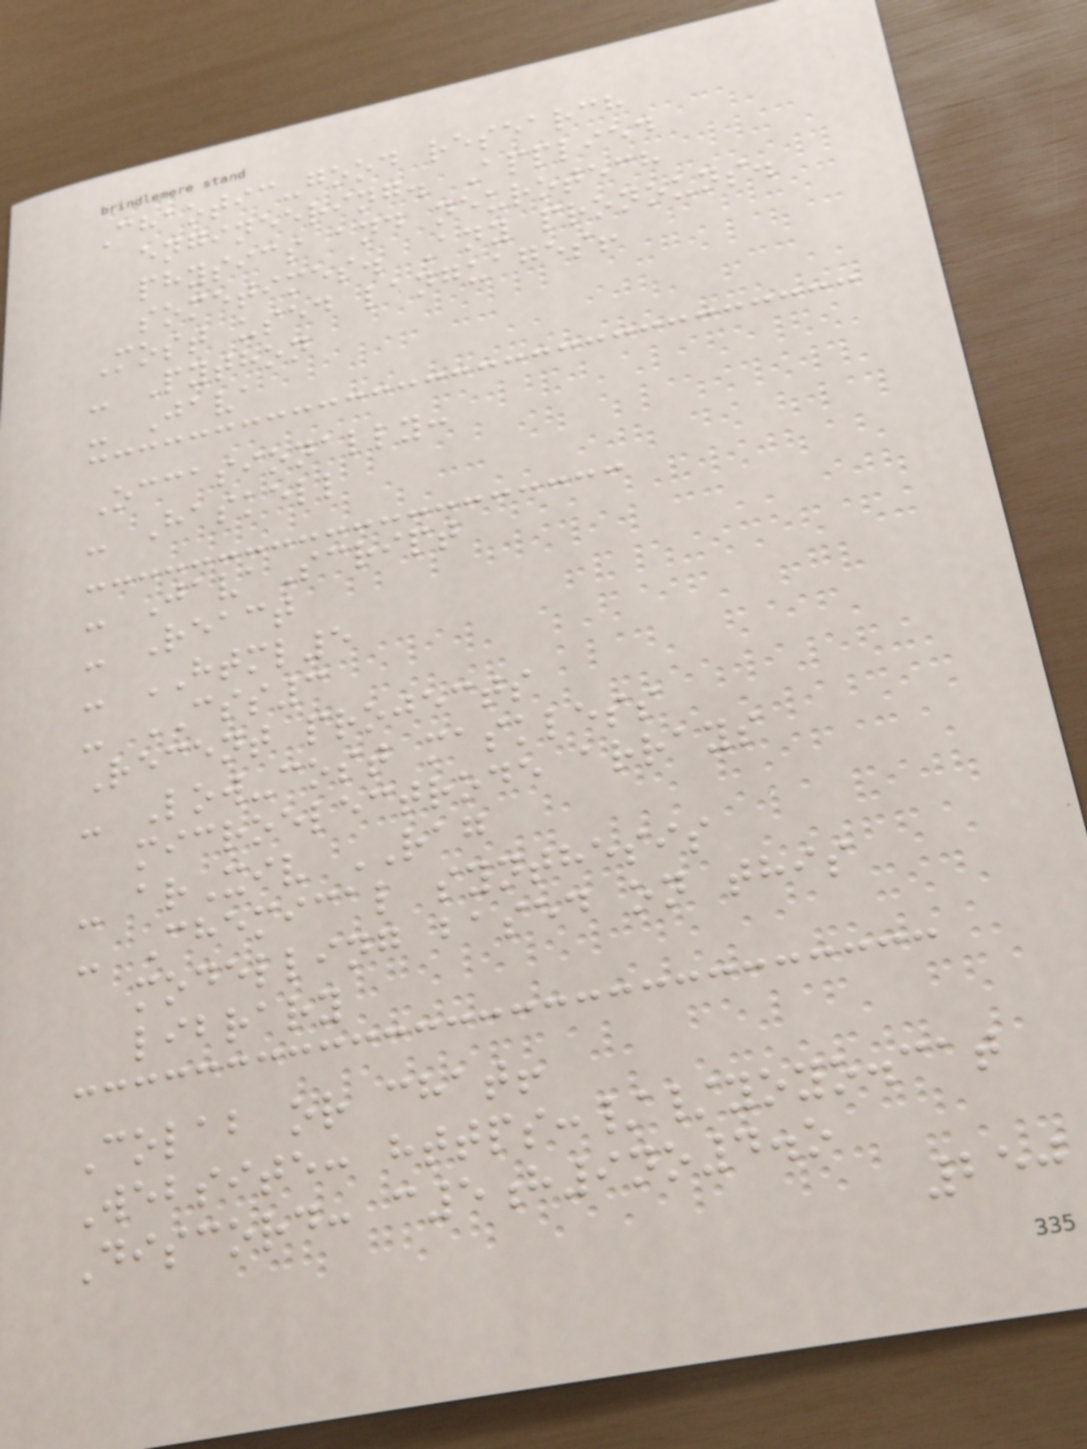Chaotic-good research
engineering. Applied
physics and neurotech
sometimes. Any pronouns.
Most used languages!
- Python
- Java
Occasionally:
- Haskell
- JavaScript
- React
- HTML5
- CSS3
Recent projects
- Low-cost maskless
microelectrode arrays
- arXiv RAG
- Chemical synthesis
modelling based on this
library
Colab or chat!
Website: https://yoyo.cat
Discord: c5h9no4.o
250
